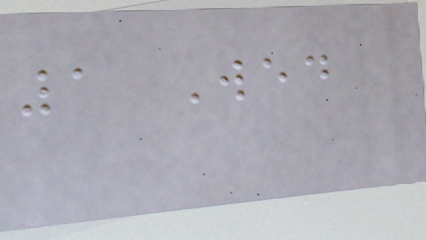1 Wed
